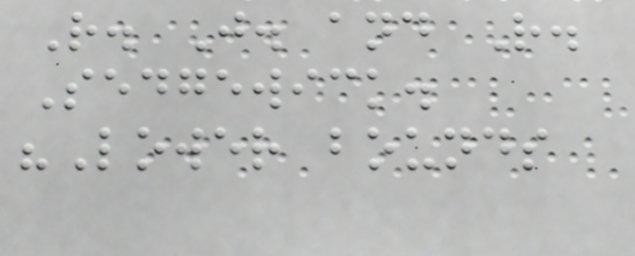R. J. and R.
Sedgewick.
"Lower bounds
